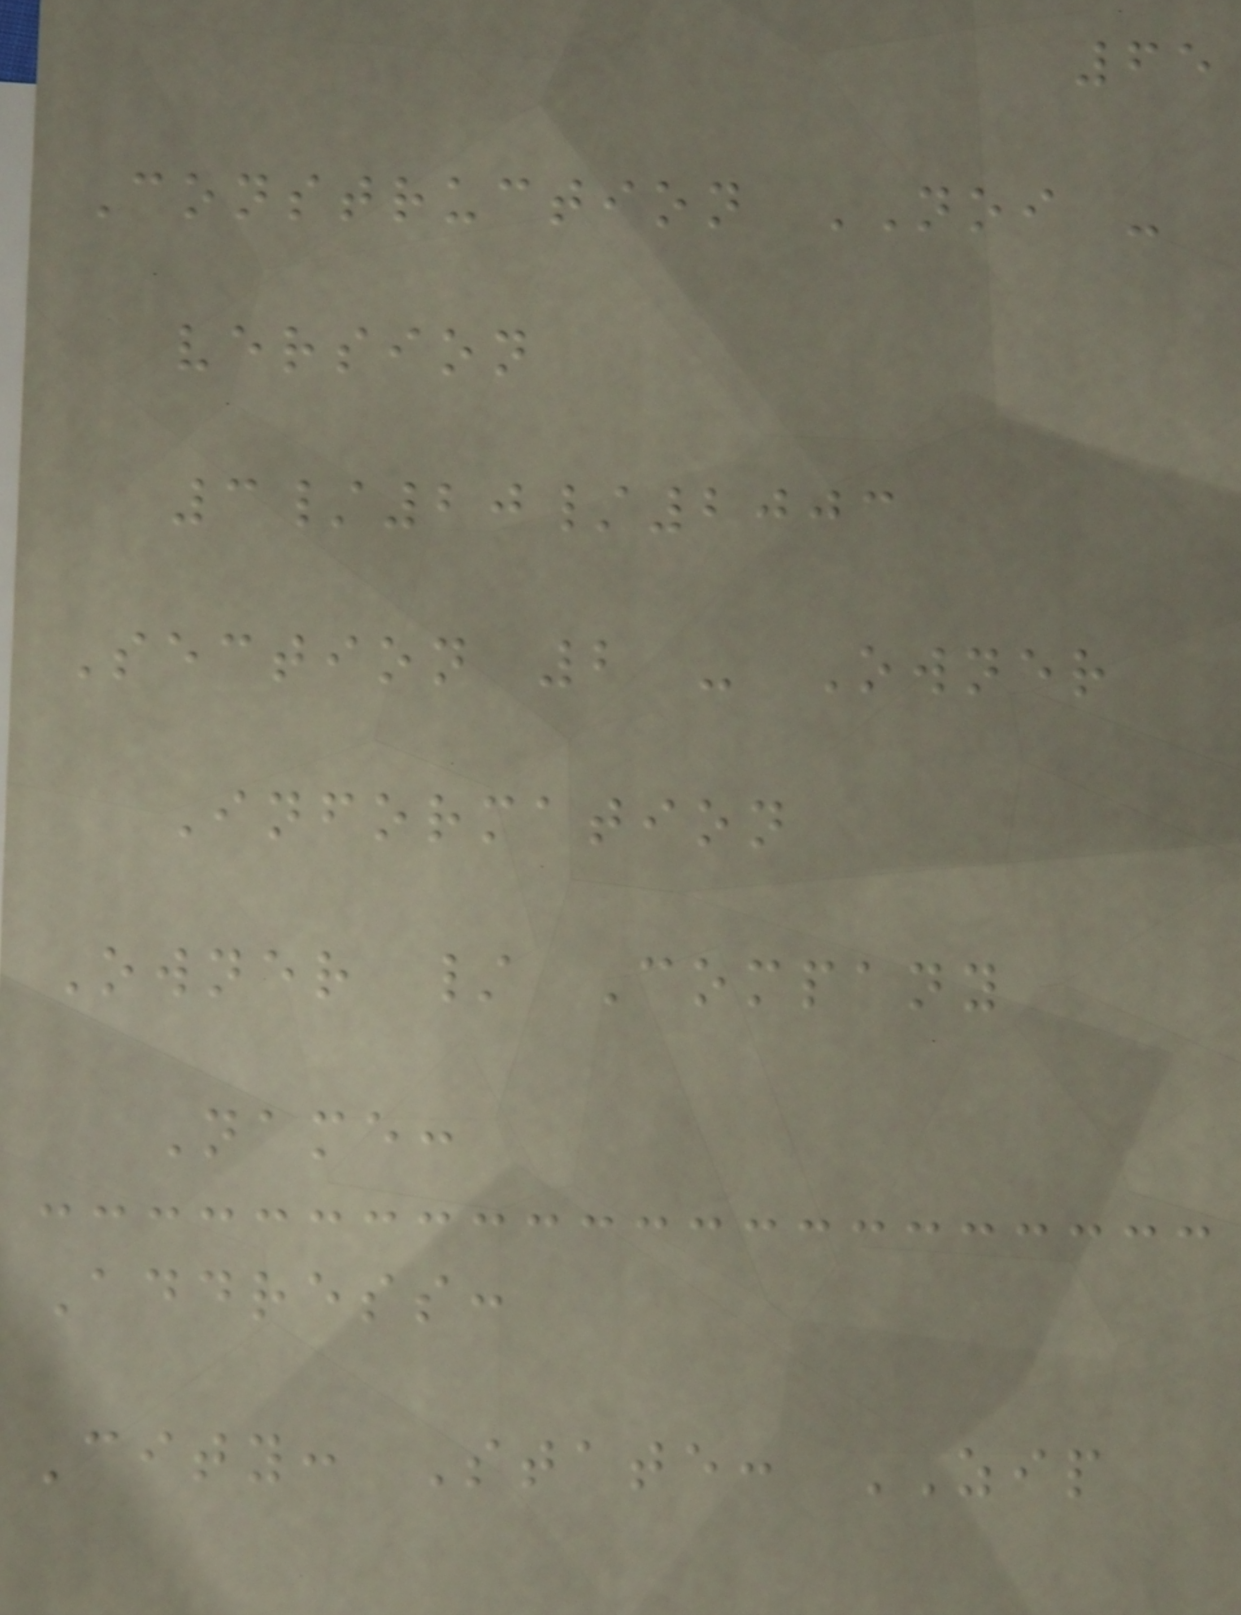65
Construction NOI -
version
3/20/2003
Section 2 - Owner
Information
Owner / Company
Name:
Address:
City: State: ZIP
